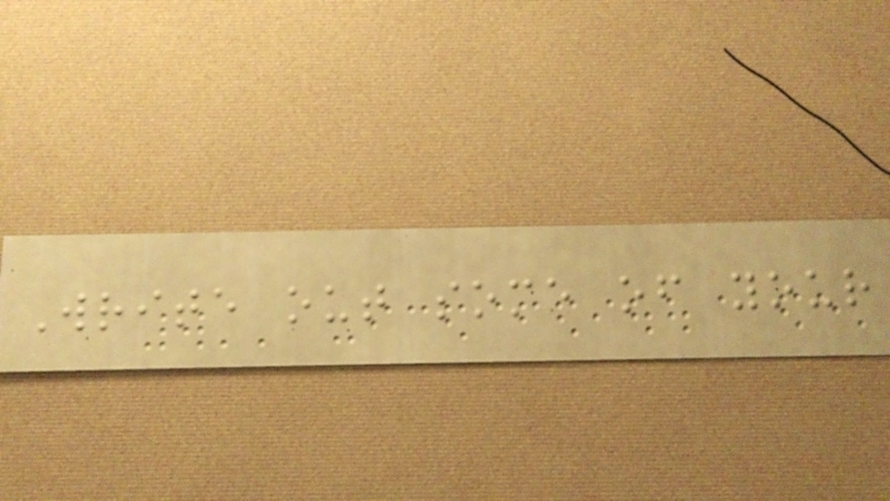Write out some of your
